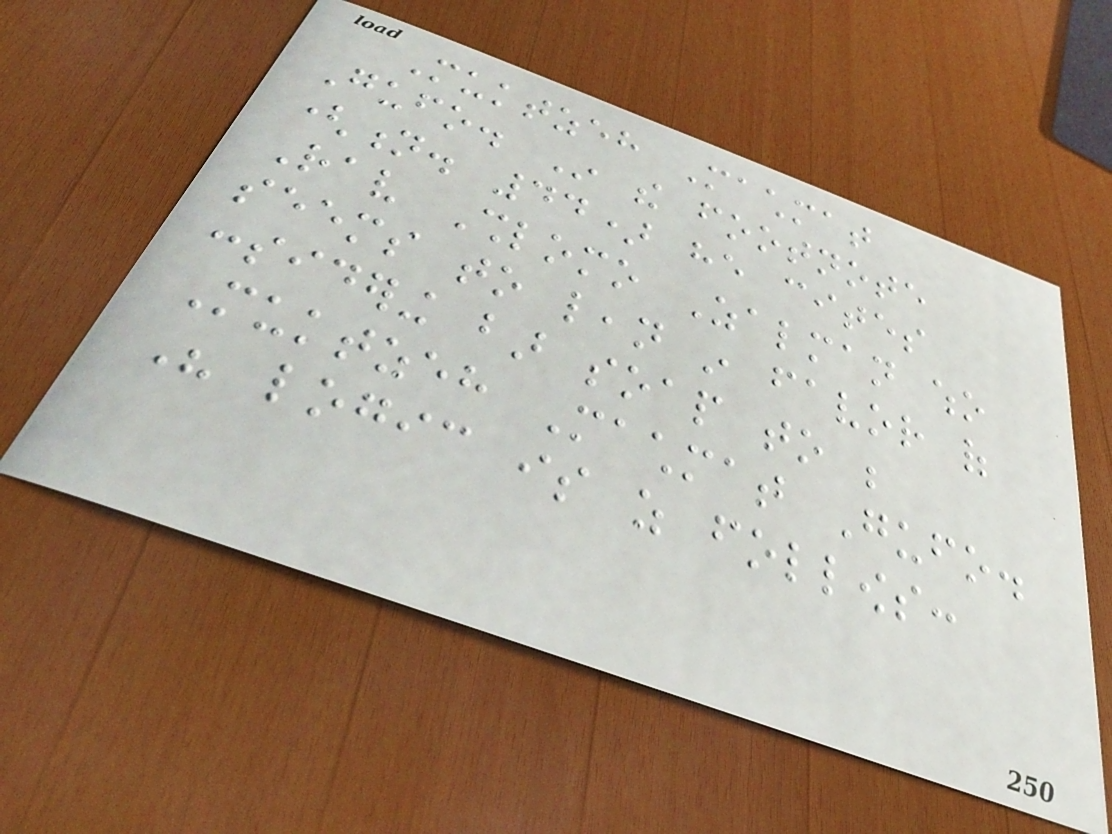Muktzeh Machmat
Gufo. In the footnote
(n. 44) he cites
Rav Shlomo Zalman who
seems to lean in favor of
considering bar soap to be
Muktzeh Machmat Gufo.
His logic is as follows:
